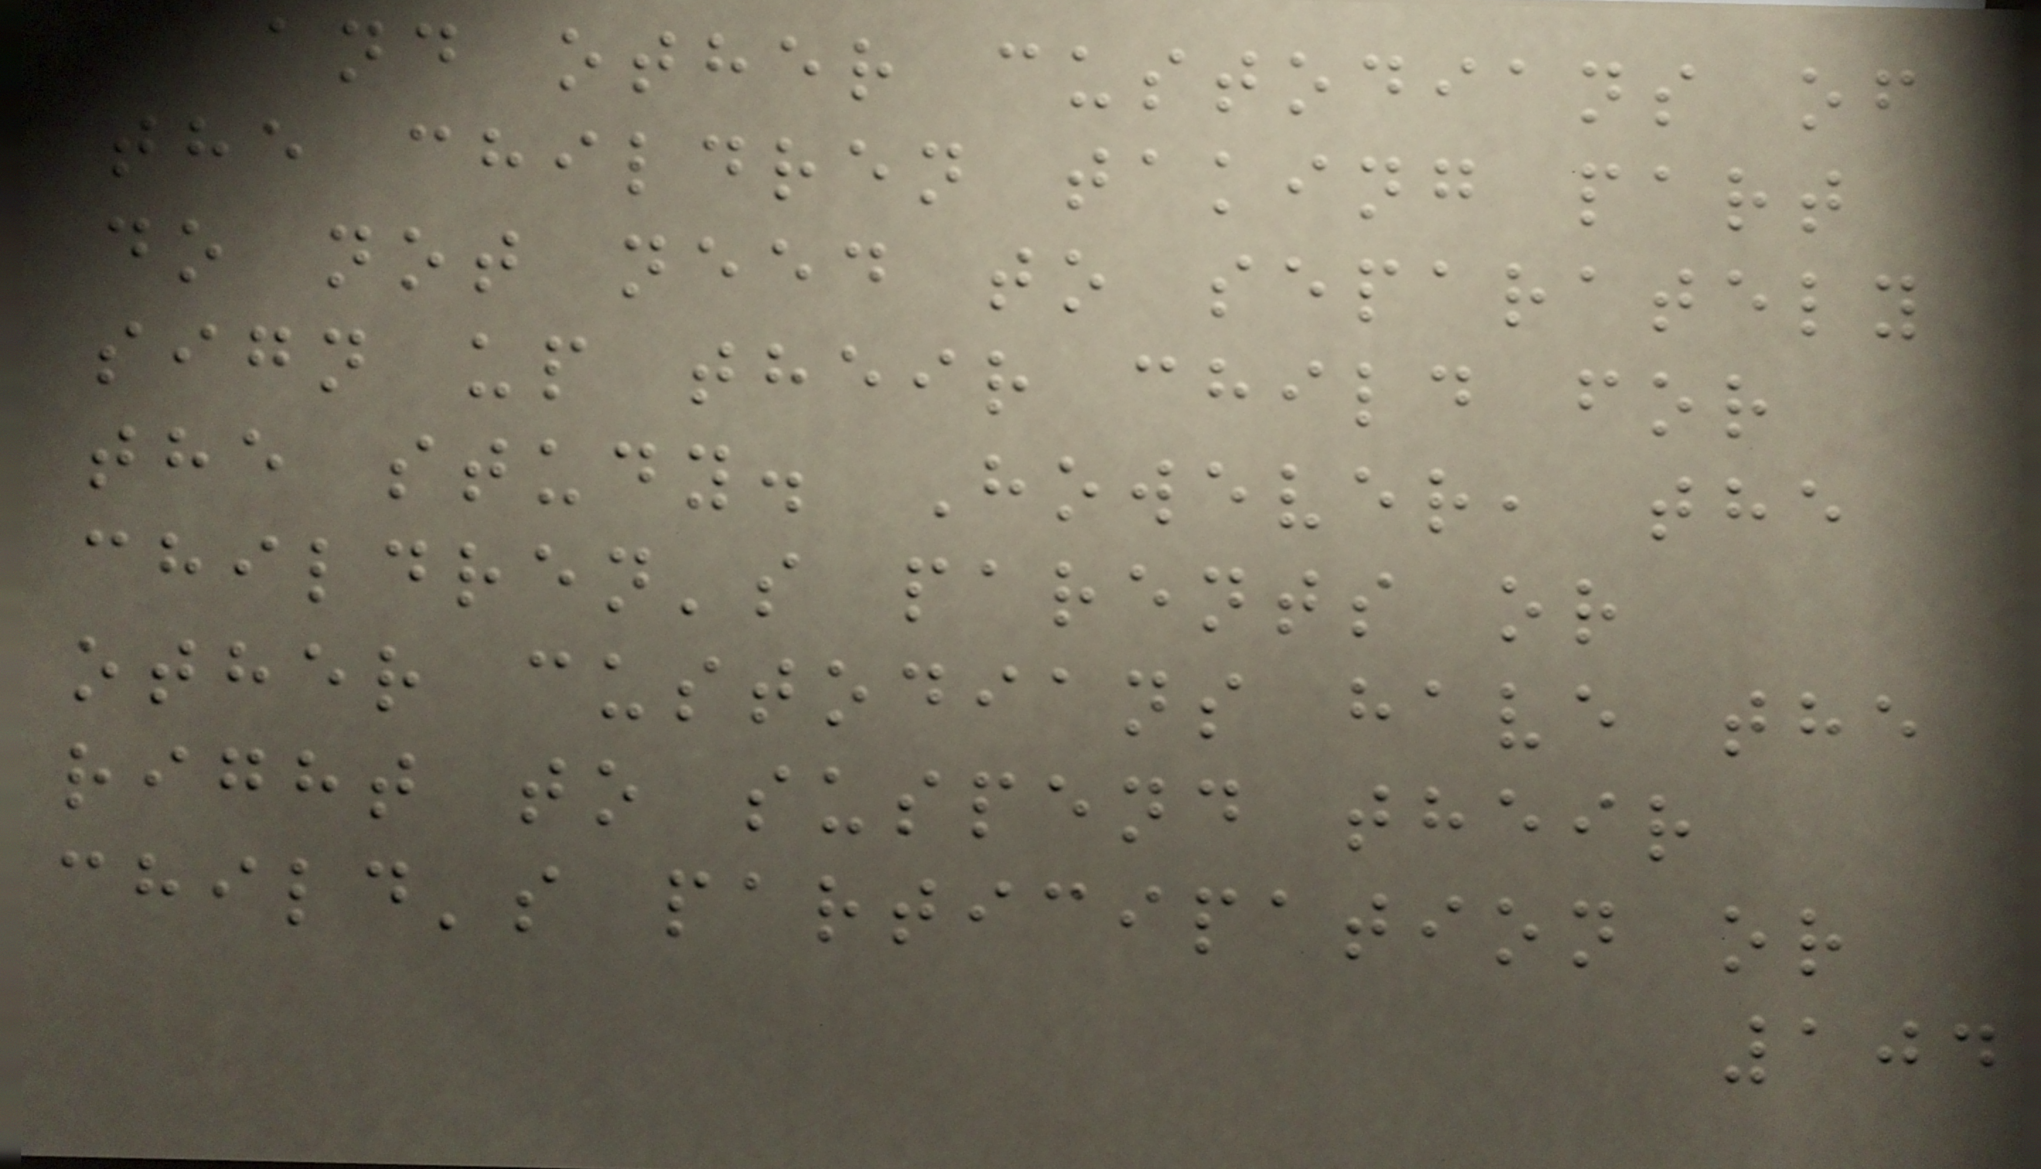and other custodians of
the children taking part
do not need to separately
sign up their child for
the study. However, the
children's parents or
other custodians have the
right to suspend their
child's participation or
104
